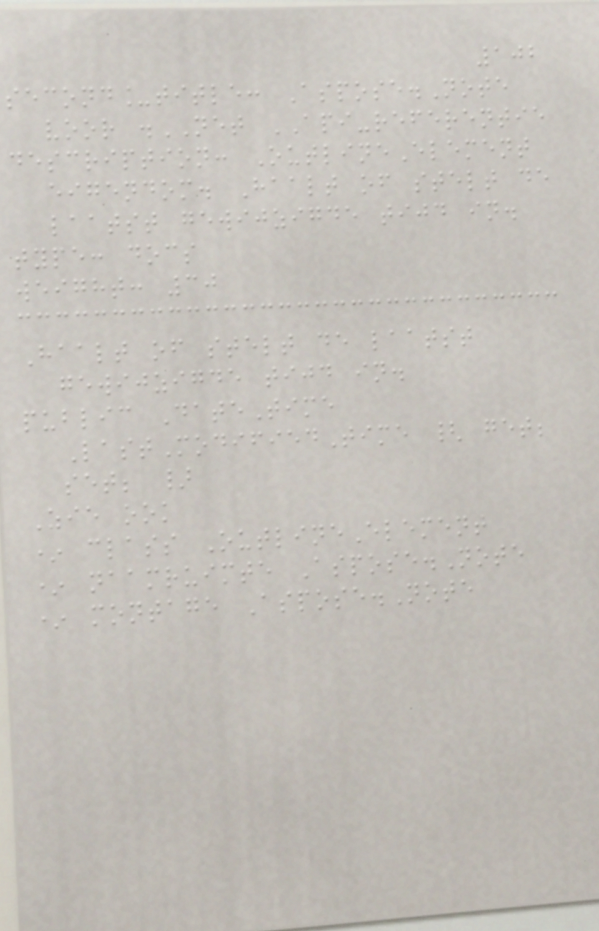102
second_title: Aspose.Note
voor .NET API-referentie
description: OutlineElement
eigendom. Haalt of stelt de
laatst gewijzigde tijd in.
type: docs
weight: 30
Haalt of stelt de laatst
gewijzigde tijd in.
public DateTime
LastModifiedTime { get;
set; }
Zie ook
* class OutlineElement
* naamruimte Aspose.Note
* montage Aspose.Note
